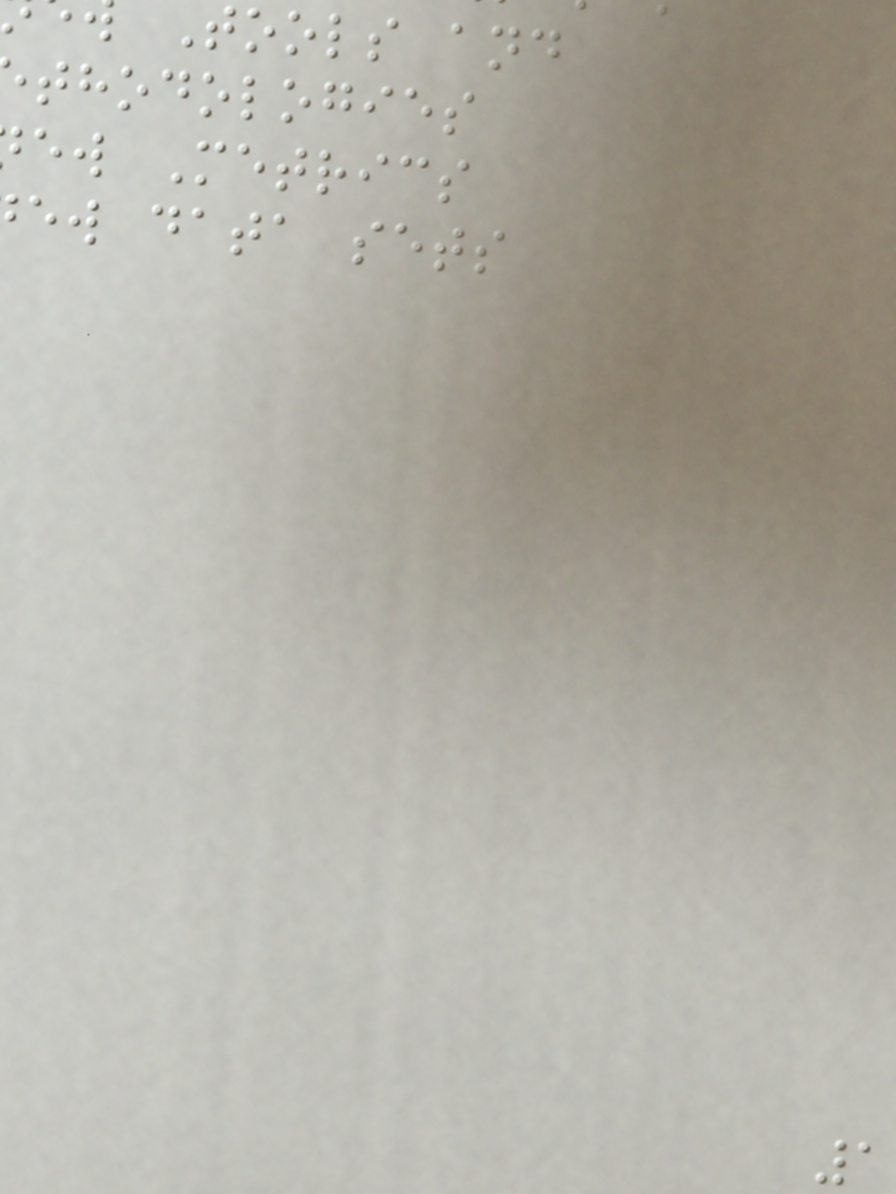tools and
thodologies
ew Metrics
ew data sets
